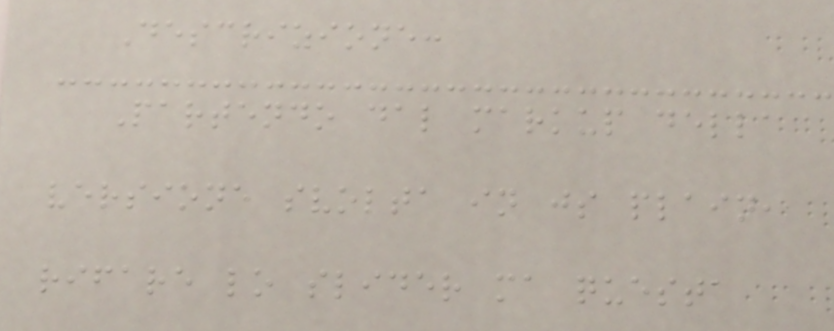Descrizione:
Partendo dal markup della
versione svolta in js plain,
rifare lo slider ma questa
